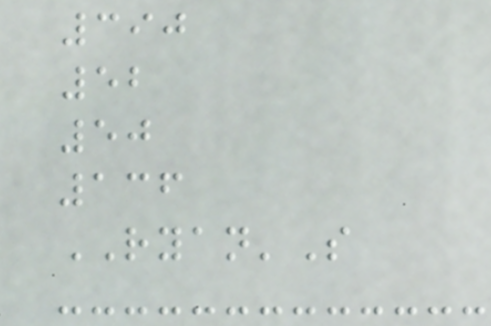390
52
50
136
RYAN'S
